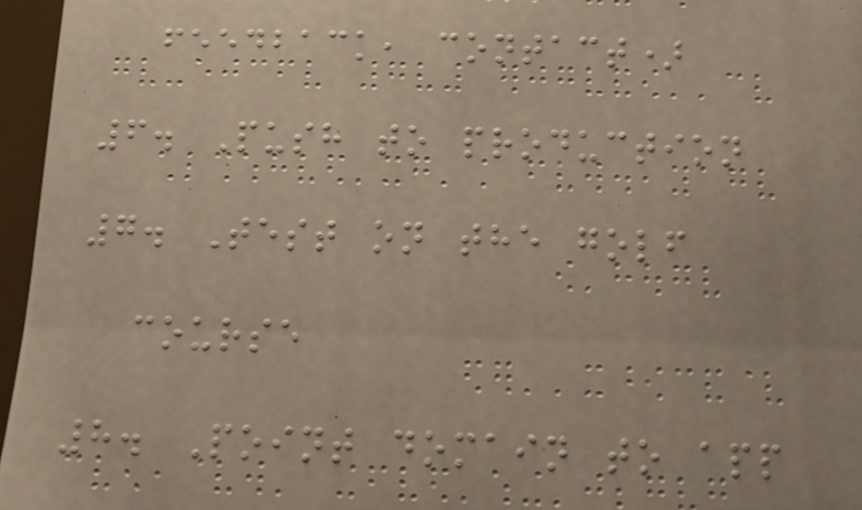feedback, contact)
6. Push to production
7. Test on the golf
course
8. Point domain to app
